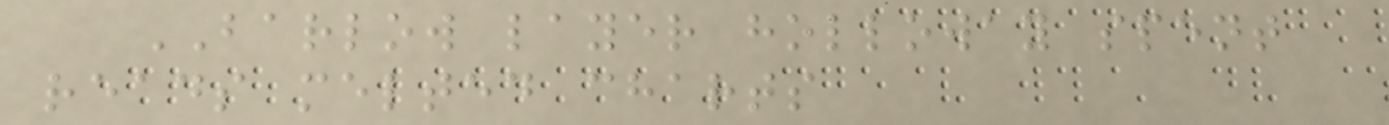BARLOW layer holloway spent
reads melted charts
